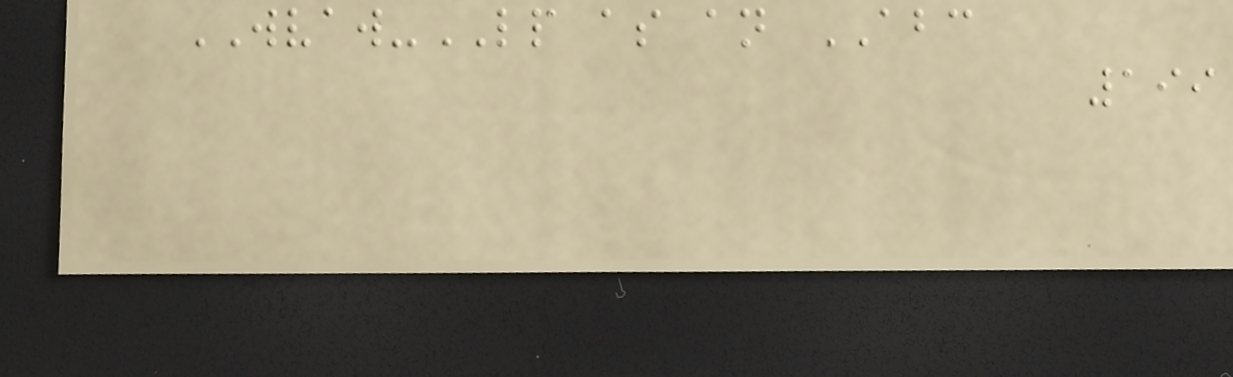WVAW-LP as an ABC
199
